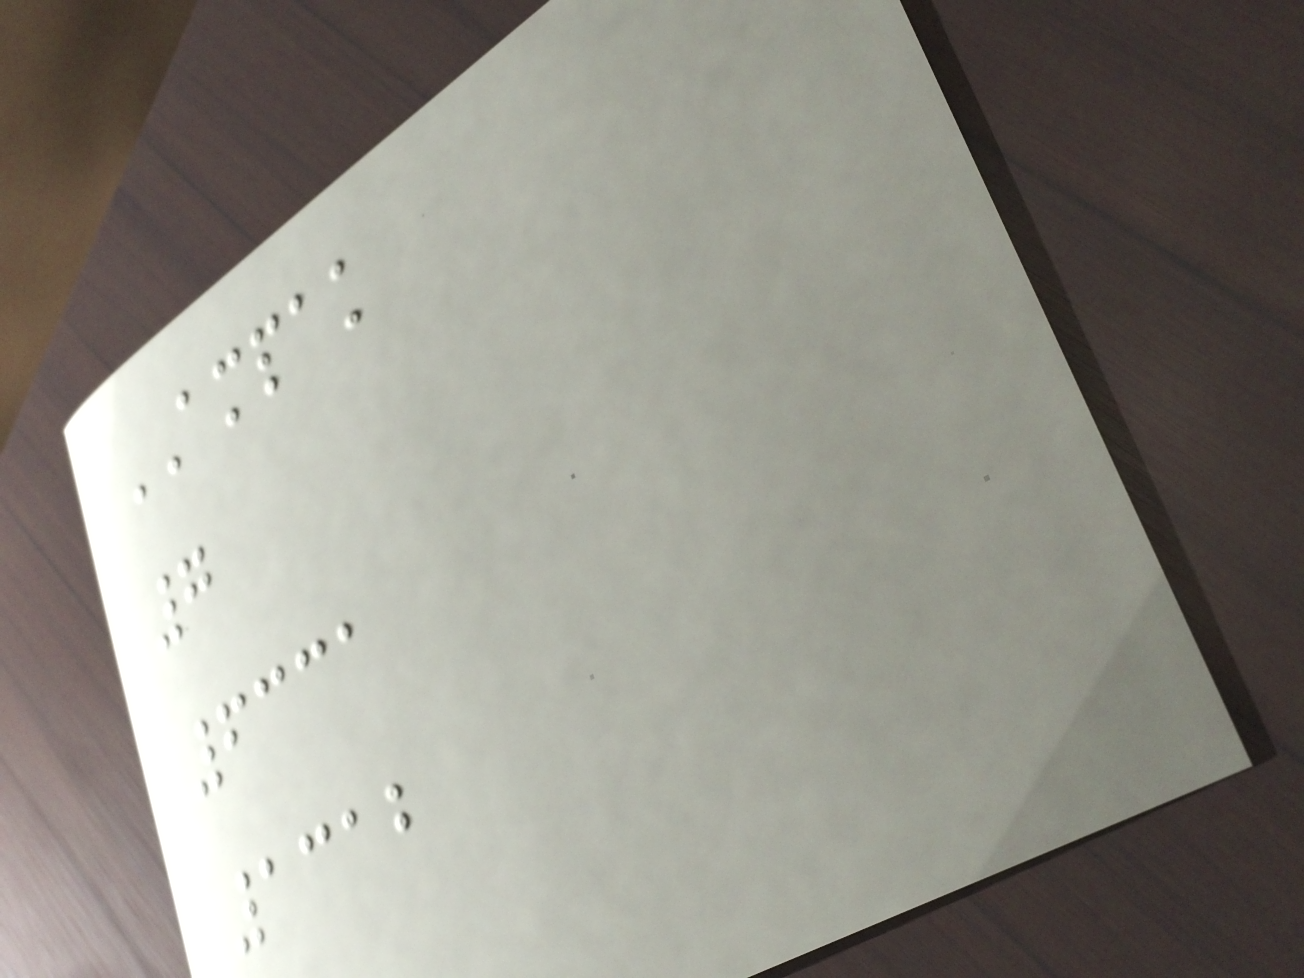AMPAK
7
6331
1312
